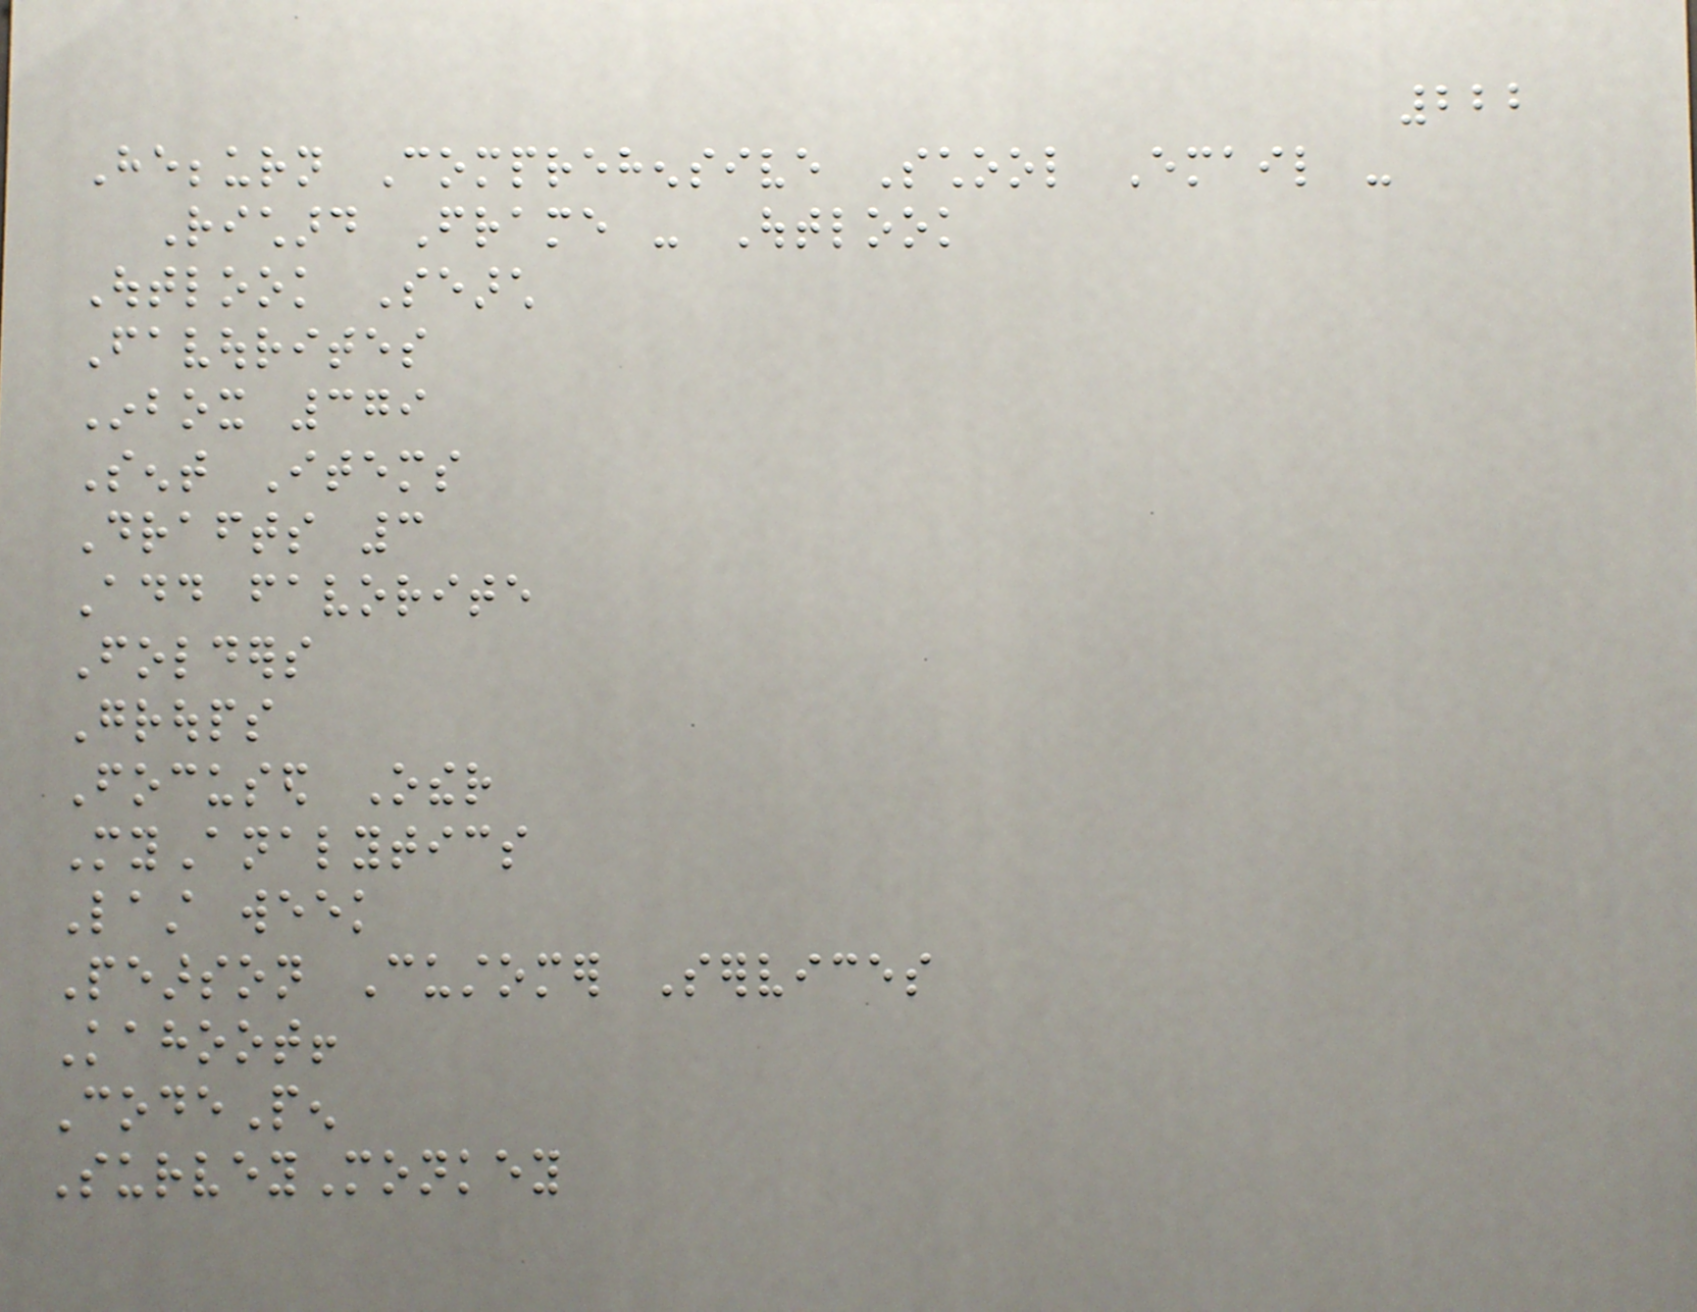222
Hebburn Comprehensive School Email -
Richard Frame - Outlook
Outlook Search
Favourites
Inbox 379
Sent Items
Drafts 3
Add favorite
Folders
Groups
Focused Other
MyAnalytics
Last week
Pearson Customer Services
Kahoot!
CodePen
SurveyMonkey
